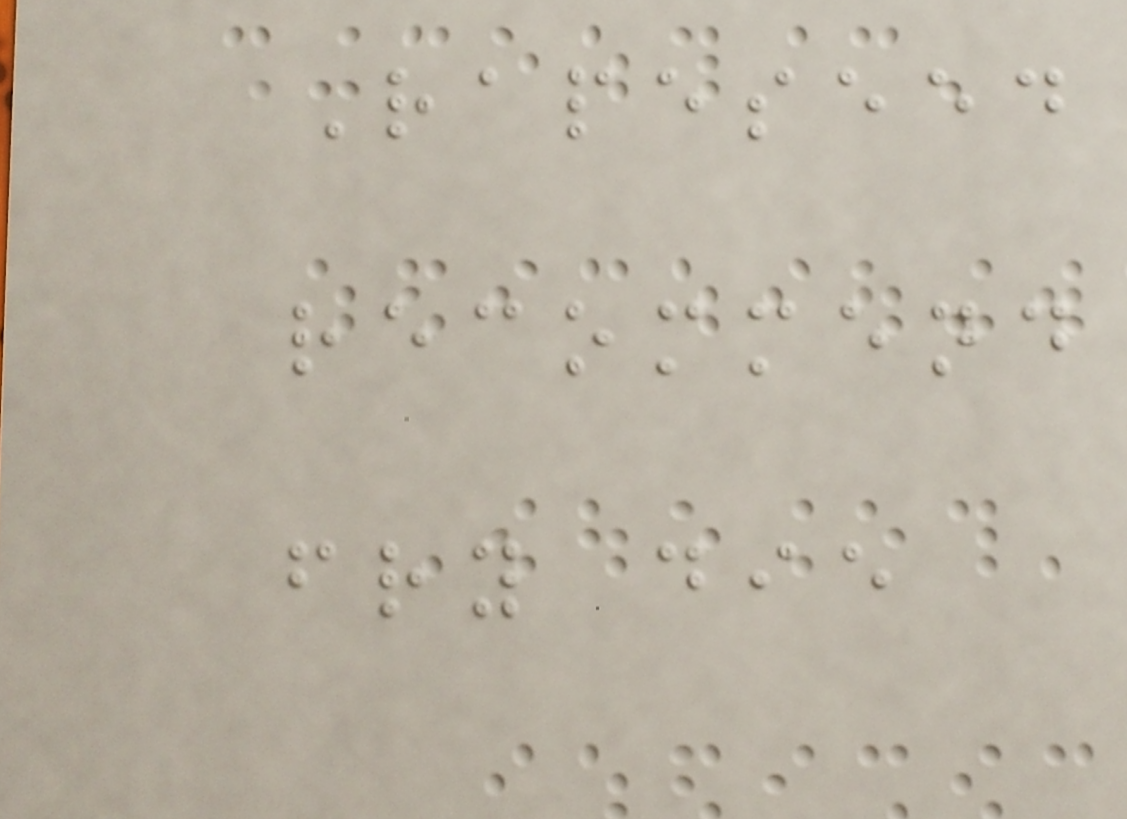Rapeseed
recommend
fry die
